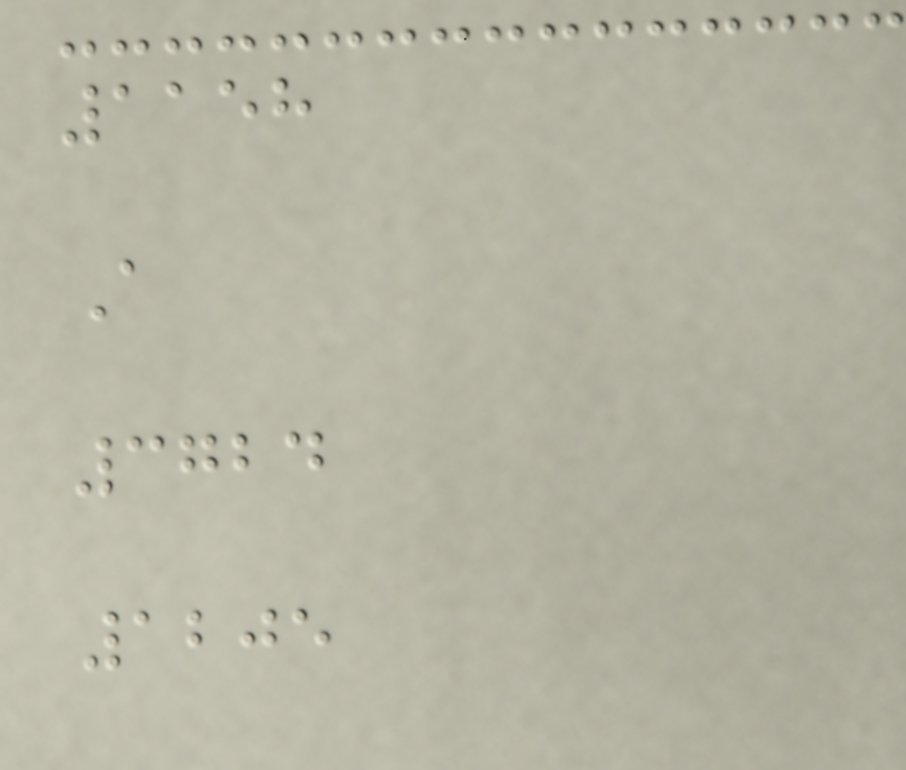1158
A
3724
1205
